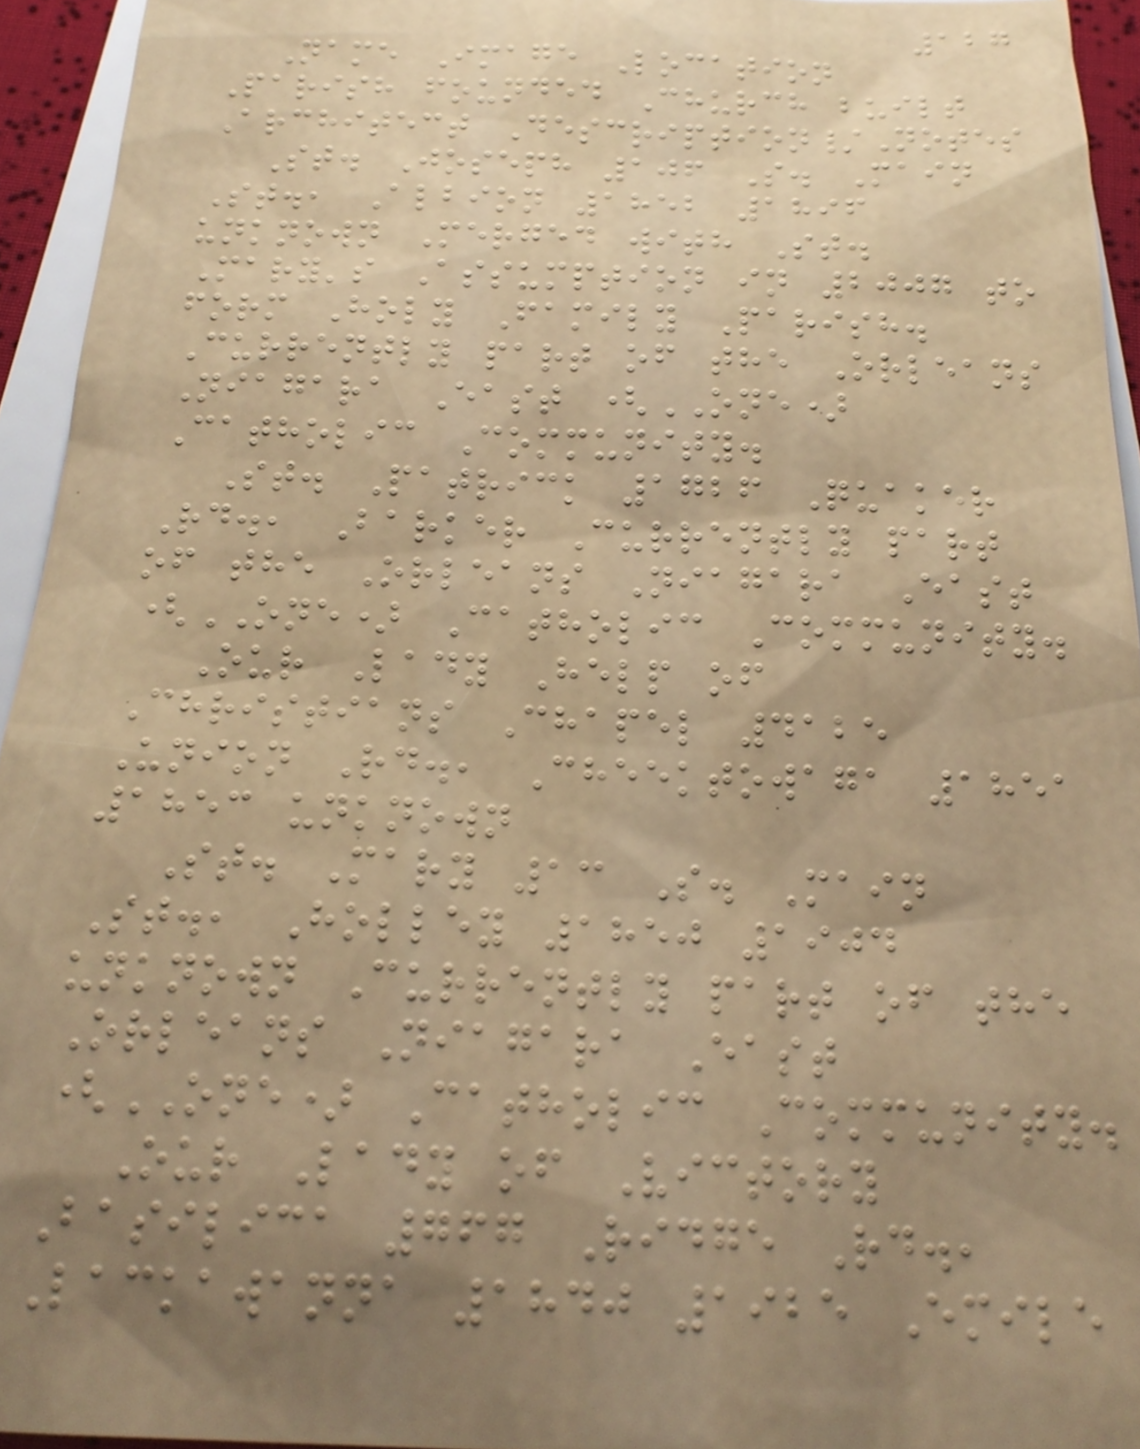127
Name Image Location
Parish founded Church built
Architect Description/Notes
St. Joseph 106 S. Main
St., Albion 1852 1896
unknown Merged with St.
Mary's Assumption in 2007 to
form Holy Family Parish.
Currently part of the Orleans
Niagara East (ONE)
Catholic Community.
St. Patrick 1726 Quaker
Rd., Barker Currently part
of the Orleans Niagara East
(ONE) Catholic Community.
Our Lady Help of
Christians Chapel 4125
Union Rd., Cheektowaga 1851
1853 unknown
St. Mary 13 S. Main
St., Holley 1850 1904
unknown Currently part of the
Orleans Niagara East
(ONE) Catholic Community.
Our Lady of Victory
Basilica 767 Ridge Rd.,
Lackawanna 1840 1925 Emile
